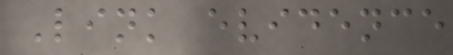Link evidence
